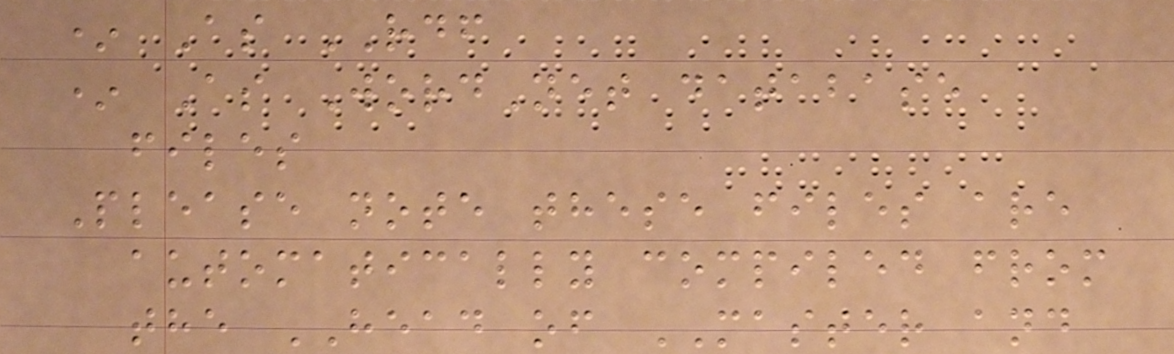* As RDF
* As WordNet database
files
Please note these files are
automatically compiled from
the HEAD of MASTER and
